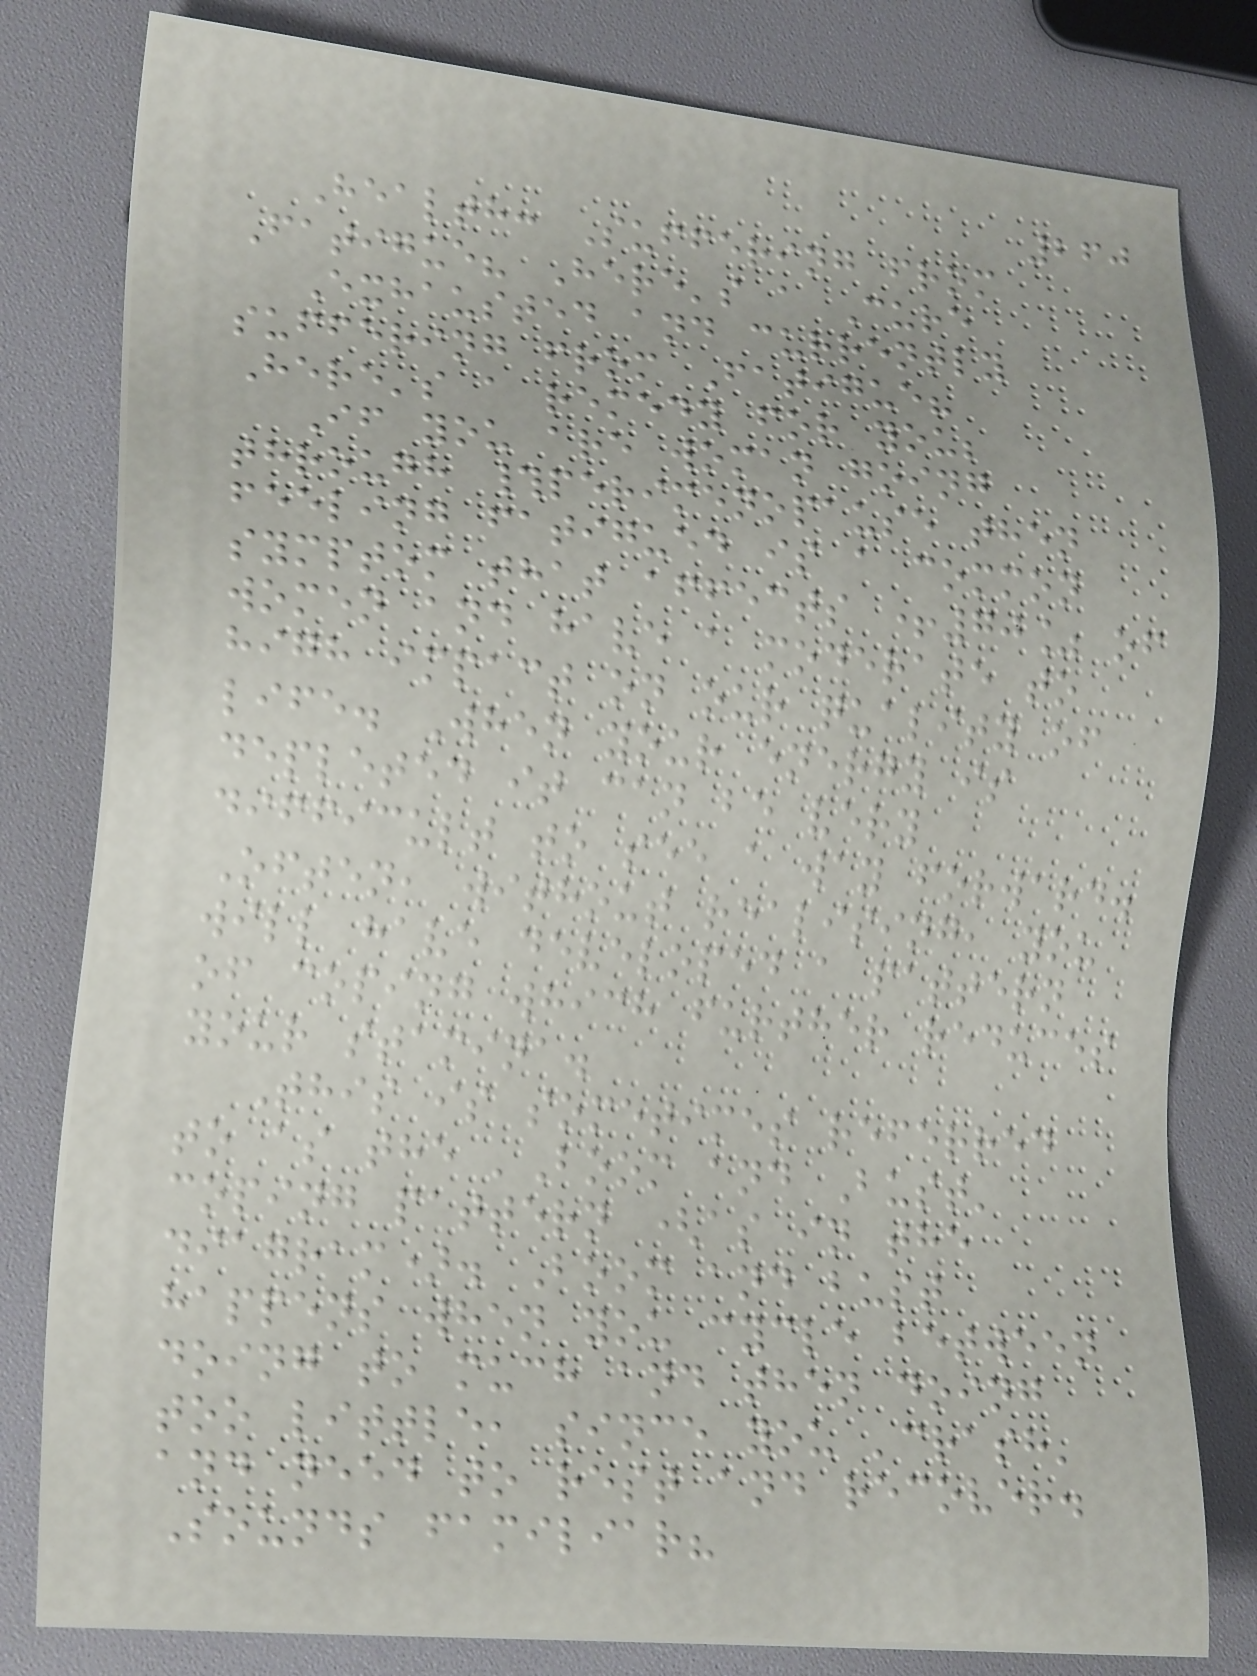260
Health: Suffering from
Fatigue? Here's a Cure
Exhausted and currently
suffering from Fatigue?
Here's a remedy for you;
If you are woman going
through #perimenopause then
feeling fatigued is a common
symptom that affects +70% of
women and have a moderate to
high impact on our quality of
life. When your energy is
depleted it can be very
difficult to see a way forward.
Often, without realising, you
will have developed a pattern
of coping which further reduces
your stamina.
This is sometimes referred
to as the 'Boom and Bust'
coping pattern (as in the
diagram). Boom and bust
happens when you cycle between
doing to much and then doing
too little, since you 'crash'
and need to rest and recover.
Sounds familiar?
